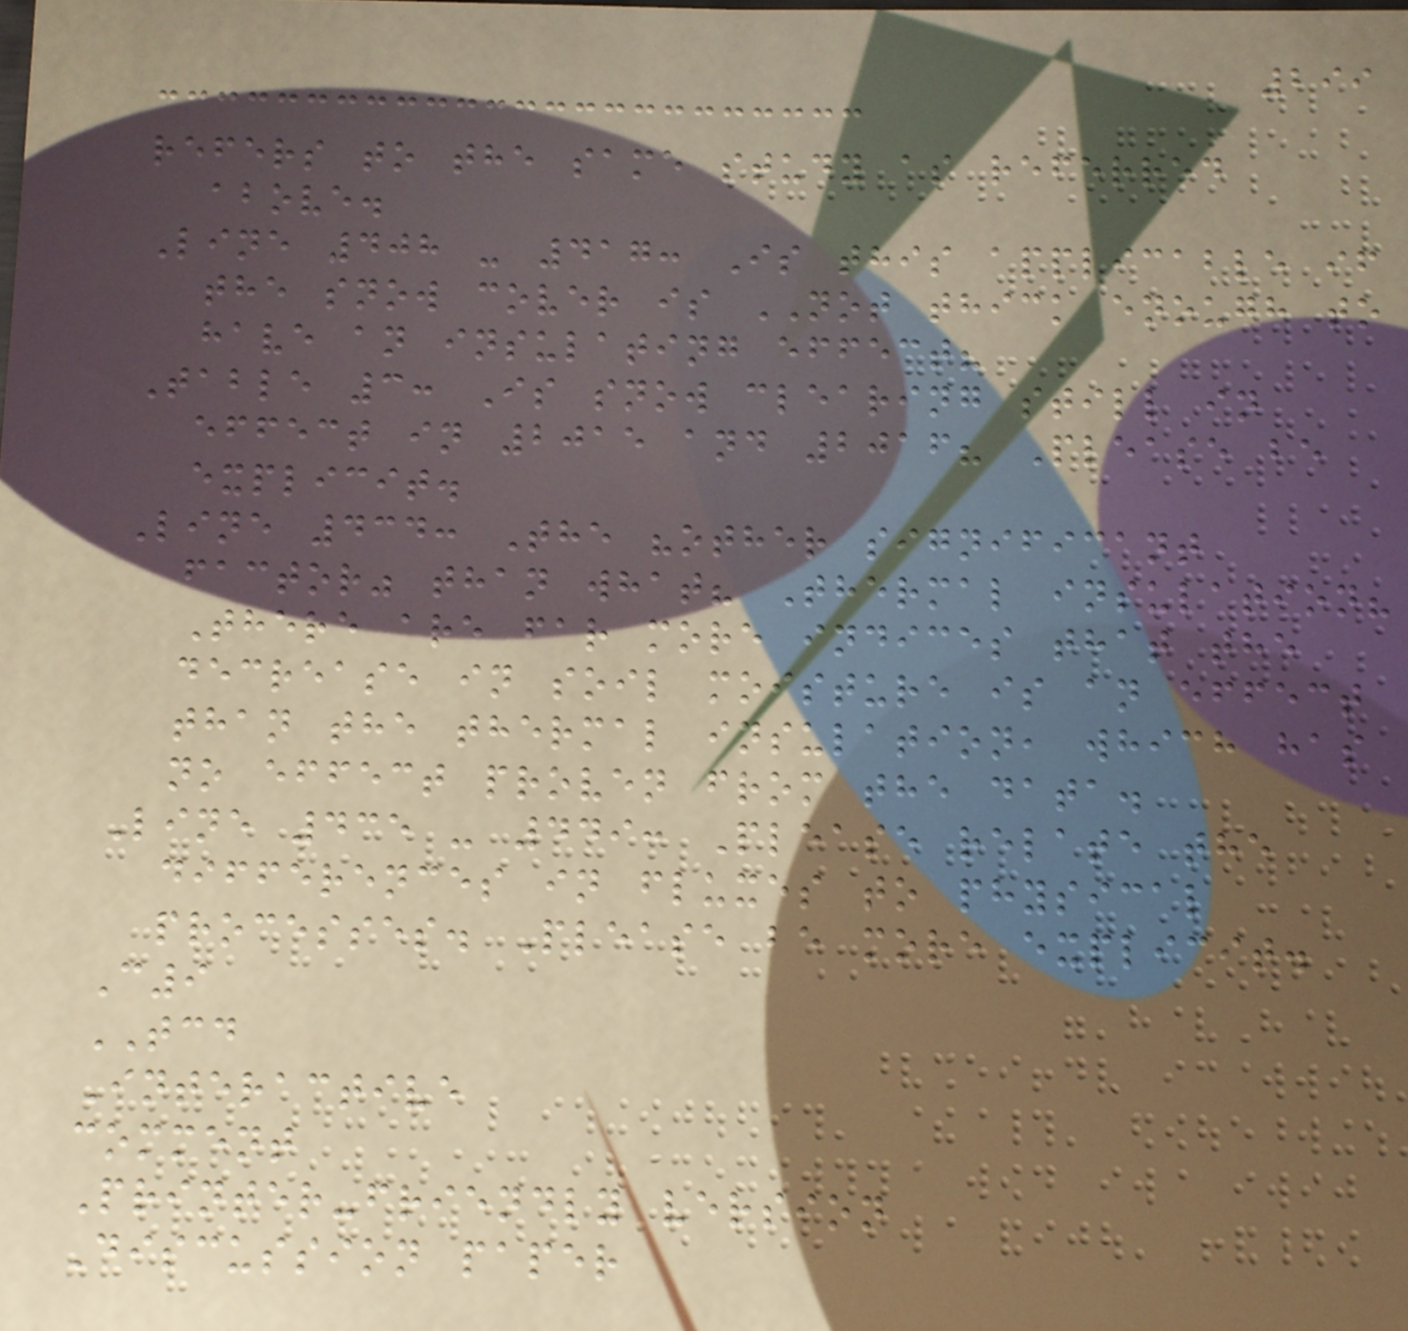299
refers to the same study as referred
above.
Line 408 - 417: Is this applicable if
the snow cover is NOT thick enough to
have an insulating effect?
Table 3: Is snow clearing still in
effect in 2015 and 2016? Please be
explicit.
Line 434: The "other significant
factor" than what? Thermal insulation?
There are far more indices that the
decrease in soil moisture is an effect
than the thermal insulation, which has
no effect proven from the data.
Line 435 - 449: Please relate the
differences in fluxes to physical
processes. Please be more explicit.
C9
TCD
Interactive
comment
Printer-friendly version
Discussion paper
